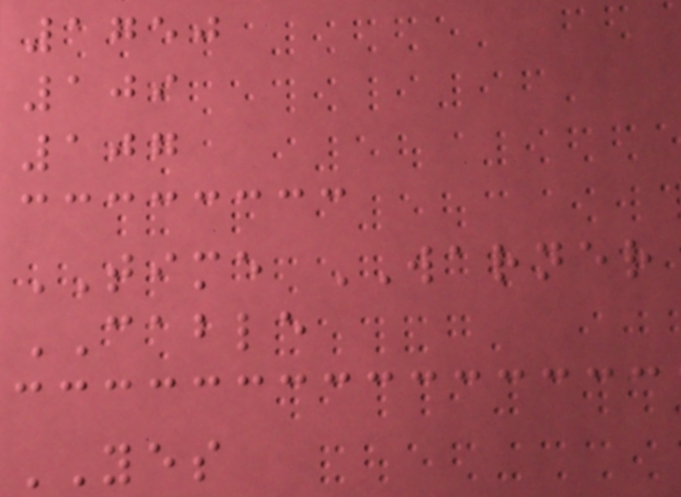1750
109
107
TIME WARNER
CABLE
YES
